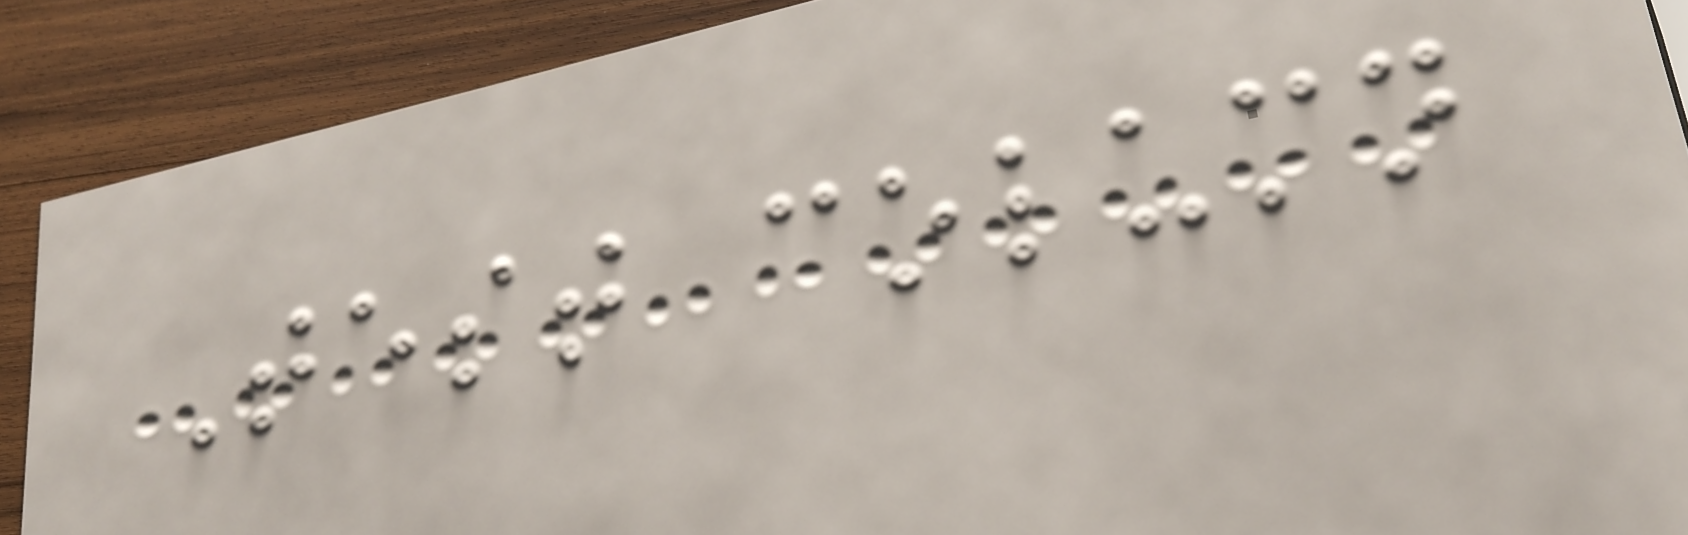Test column
